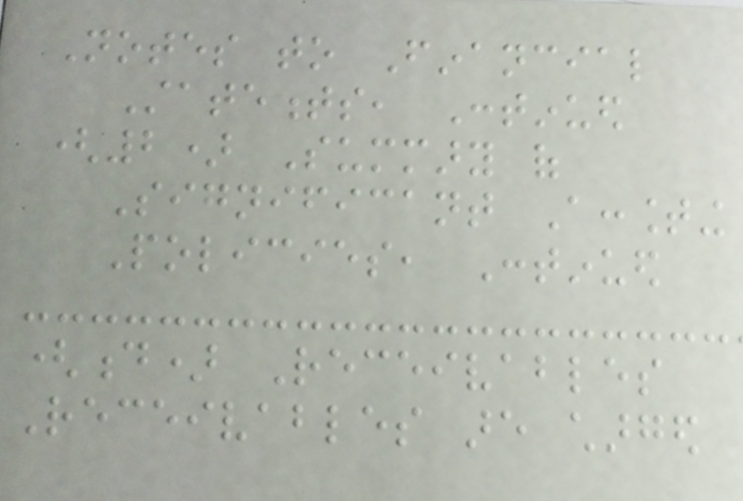Notes to Financial
Statements, Continued
(2) Summary of
Significant Accounting
Policies, Continued
(d) Receivables
Receivables are charged
